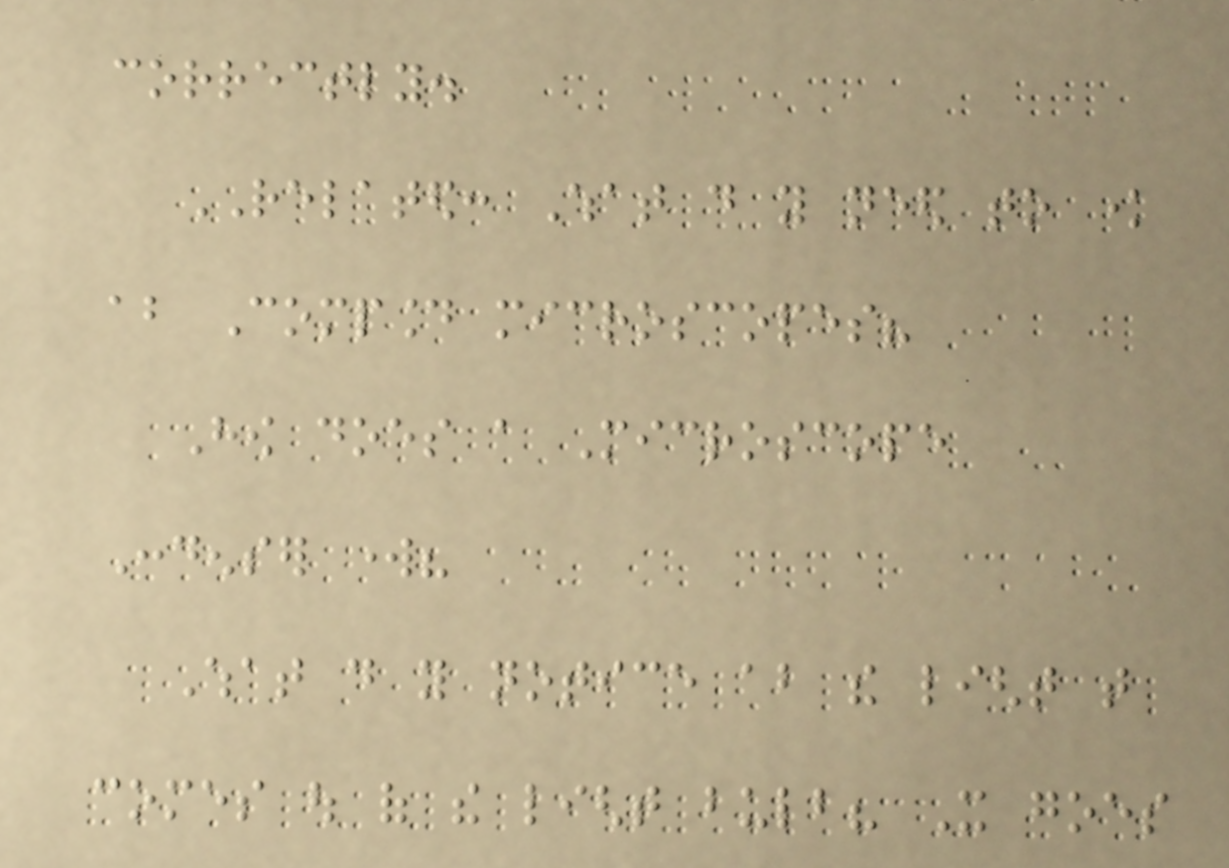correctly.
RELATED: What do you need to know
about Compound microscopes?
How does a Microscope
Condenser work?
What do you notice about the light that
comes out of the light bulb? It goes
